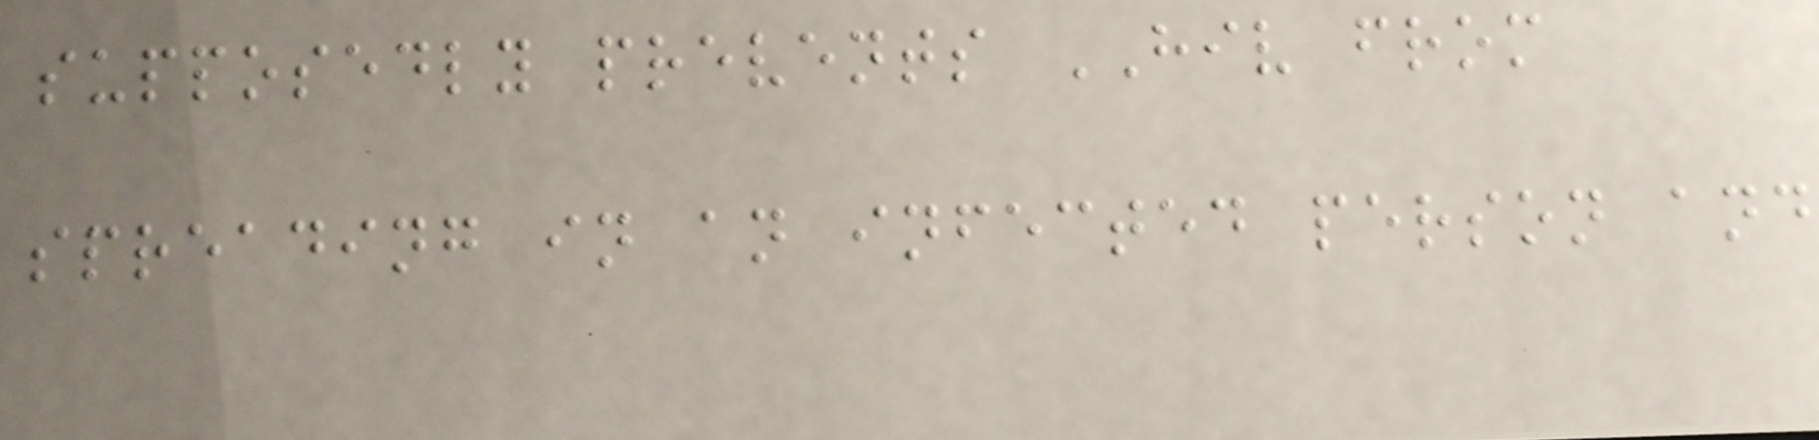supposedly prevents HIV from
spreading in an infected person and
